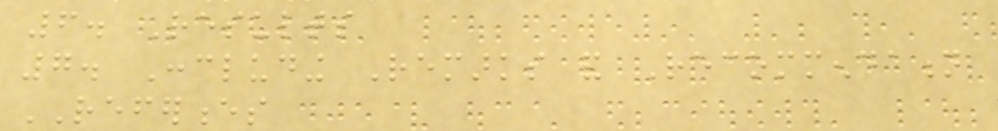6. Results
7. Concluding Remarks and Recommendation
REFERENCES
